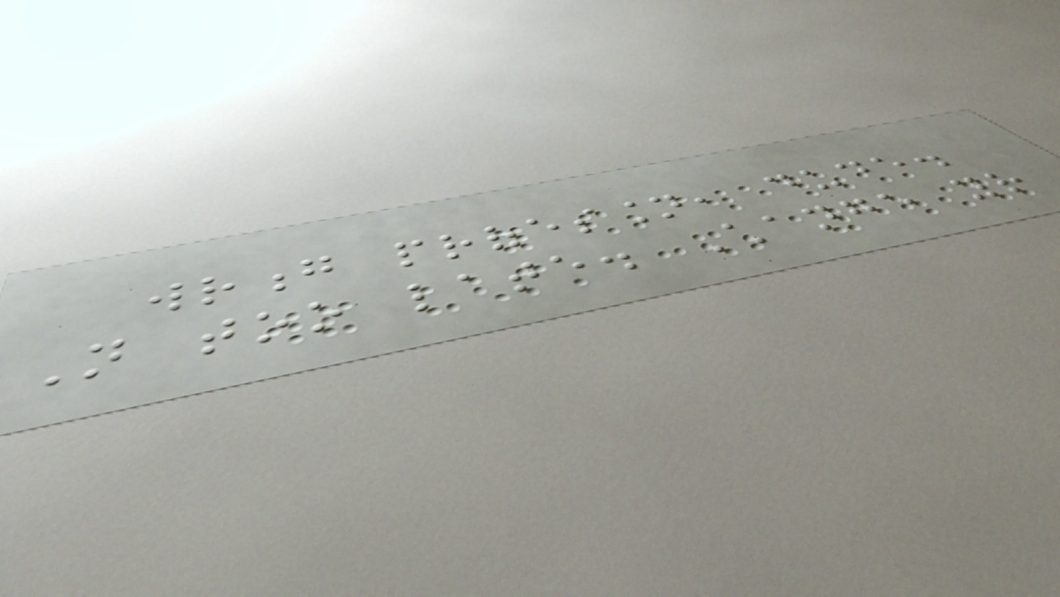wrong profession, dude.
Not too late. Change your
